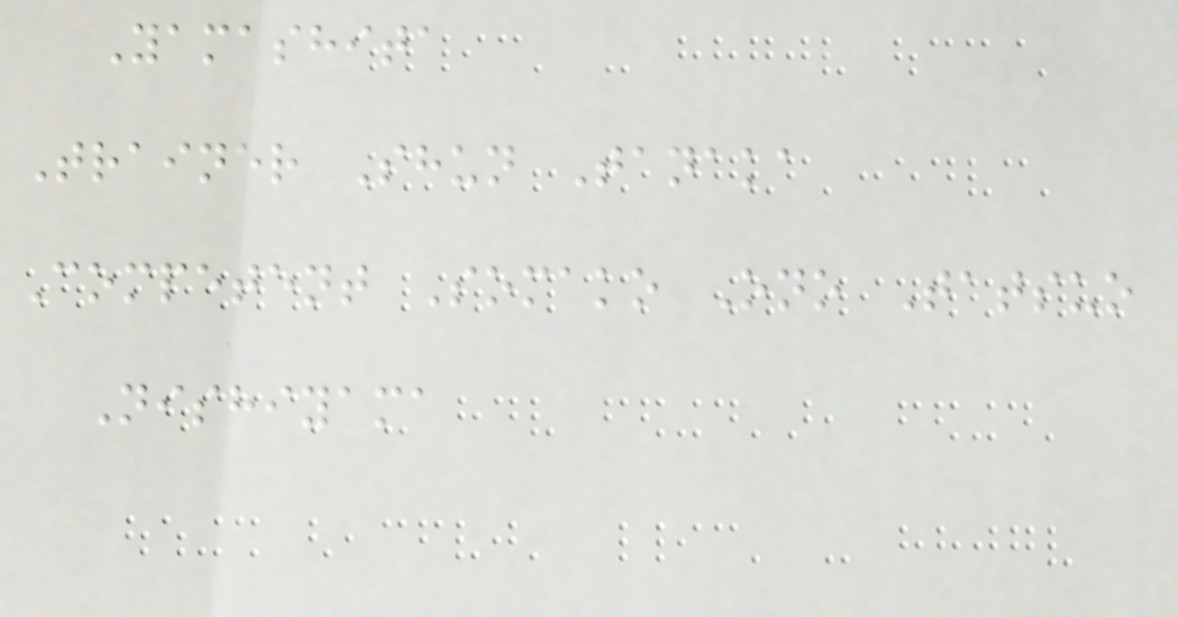Yamashita
Trainer Shun Tanaka
Competent Somako Ono Tatsuo
Nishiyama
